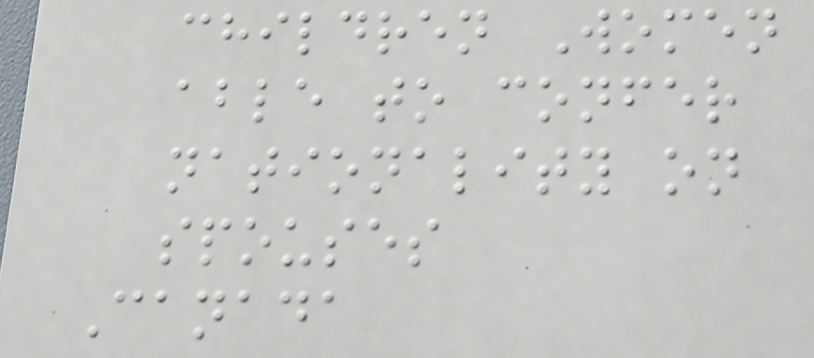children Women
able to confer
nationality on
spouses
Canada
